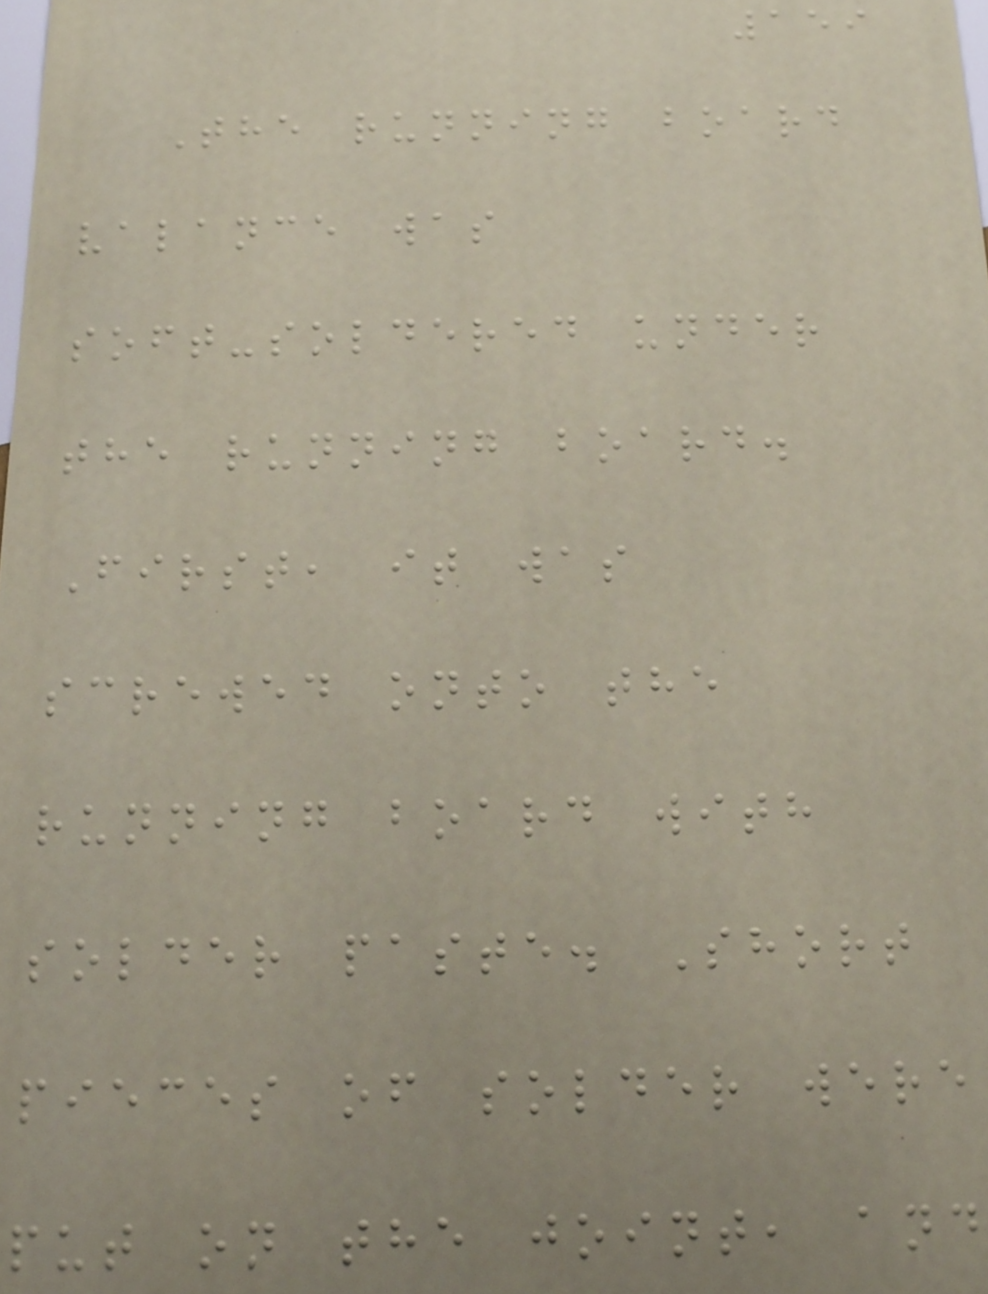159
The running board
valance was
soft-soldered under
the running board.
First, it was
screwed onto the
running board with
solder paste. Short
pieces of solder were
put on the joint, and
